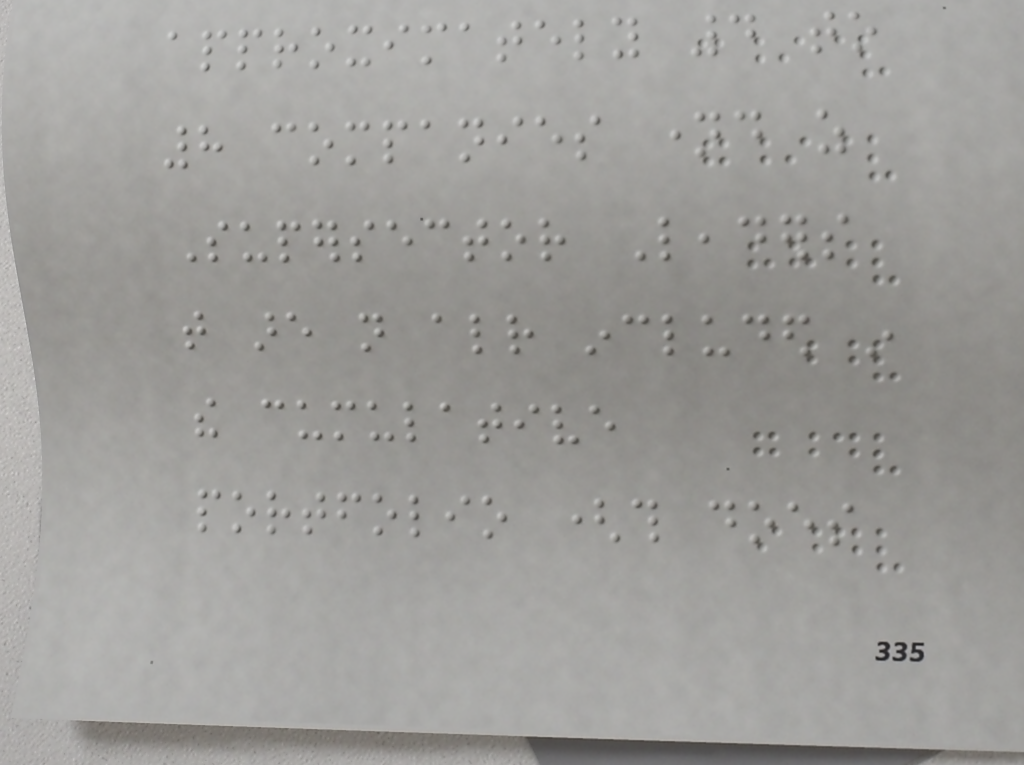approximately 4 to
8 companies named as
Supersector Leaders
that are not already included in
the cumulative
portfolio (this does
